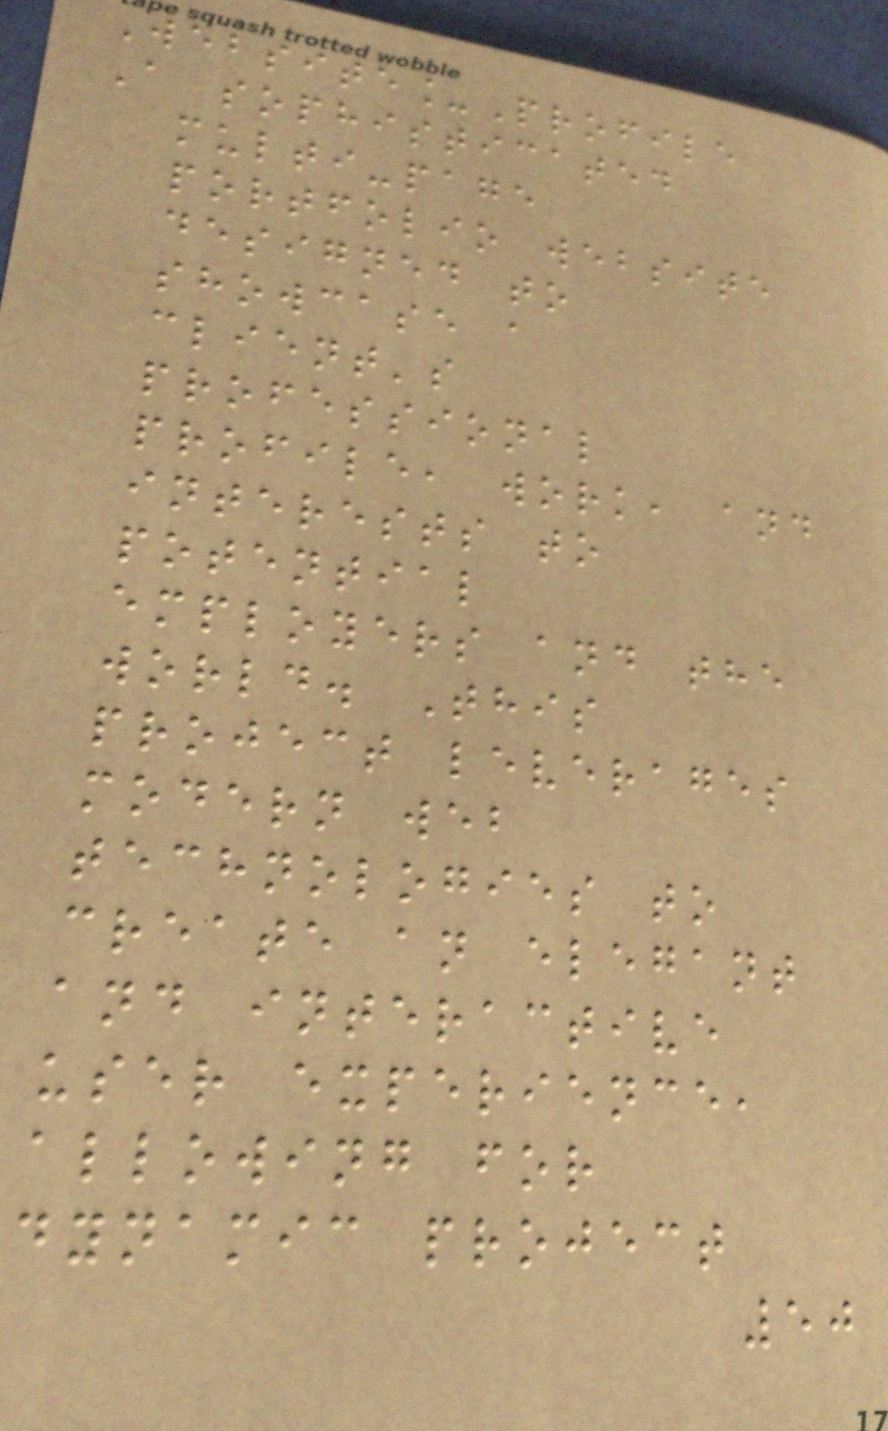Website_Profile
A sophisticated
multi-page
portfolio website
designed to
showcase a
client's
professional
profile, work, and
interests to
potential
employers and the
world. This
project leverages
modern web
technologies to
create an elegant
and interactive
user experience,
allowing for
dynamic project
50
